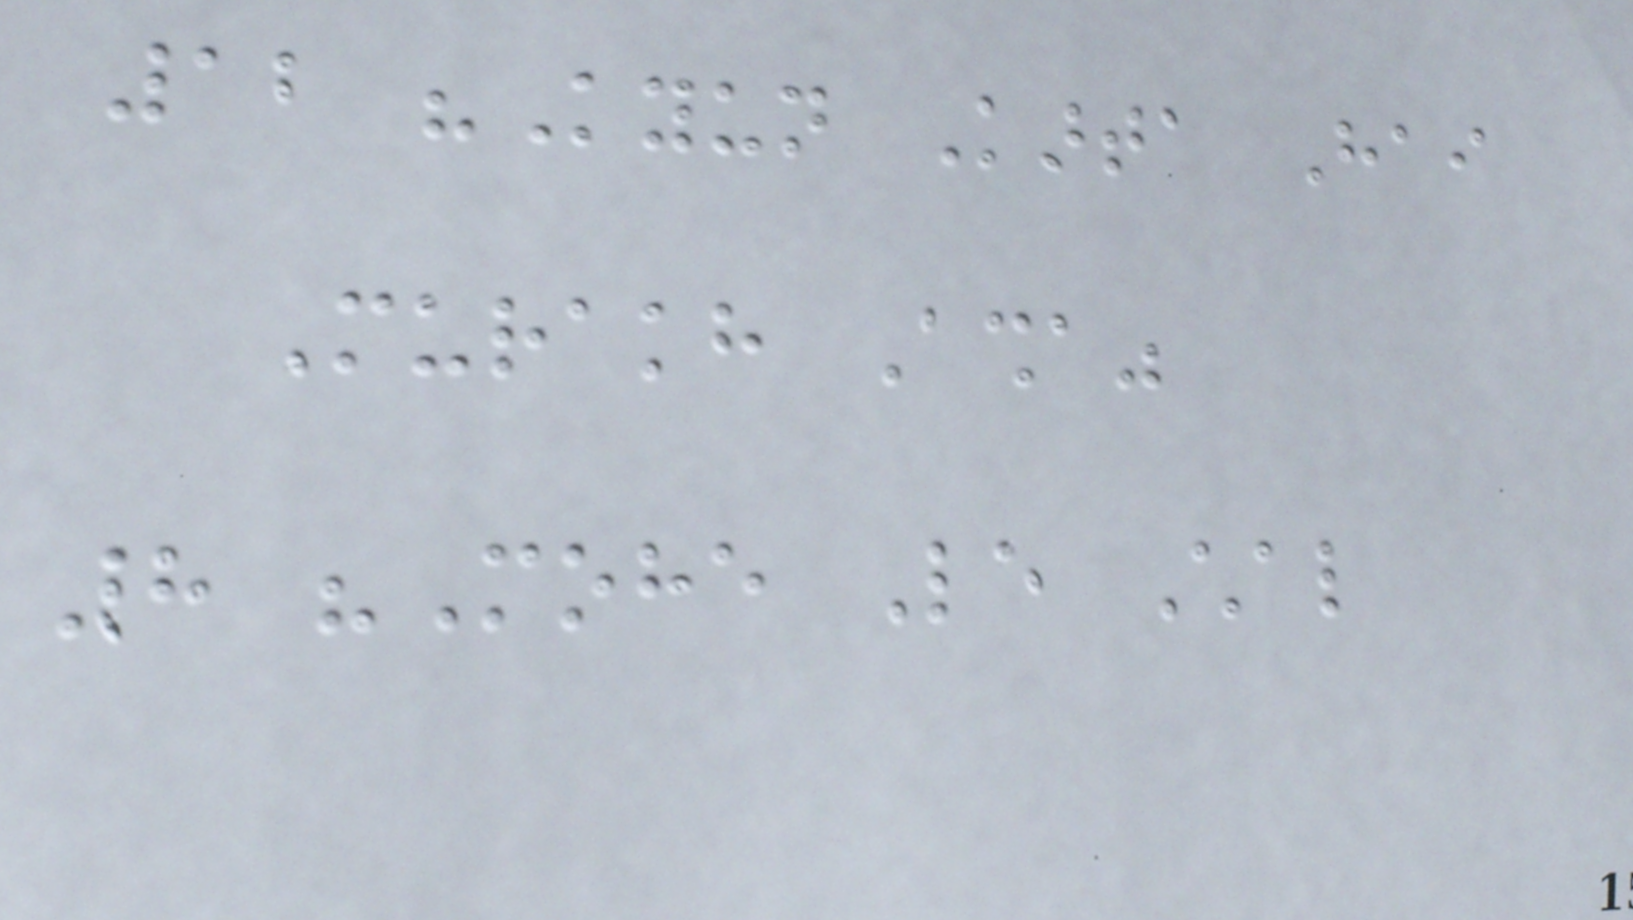12 "Kyun Karta Hai
Murakh Asha"
8 "Mohe Le Chal
